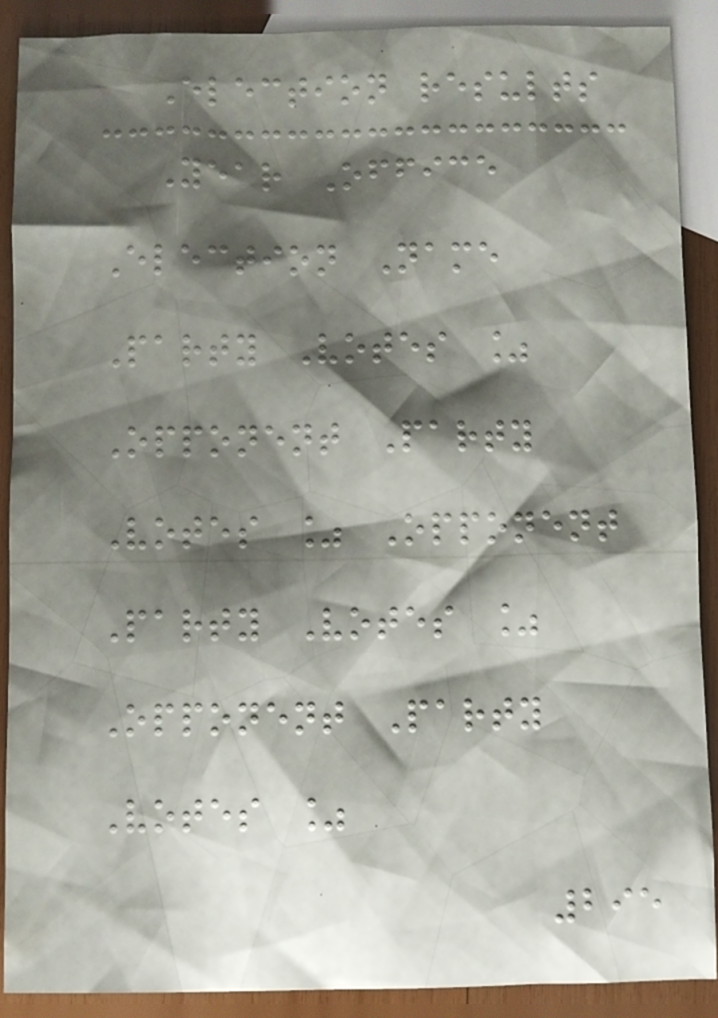Election results
Year Office
Election Name
Party Votes %
Opponent Party
Votes % Opponent
Party Votes %
Opponent Party
Votes %
295
